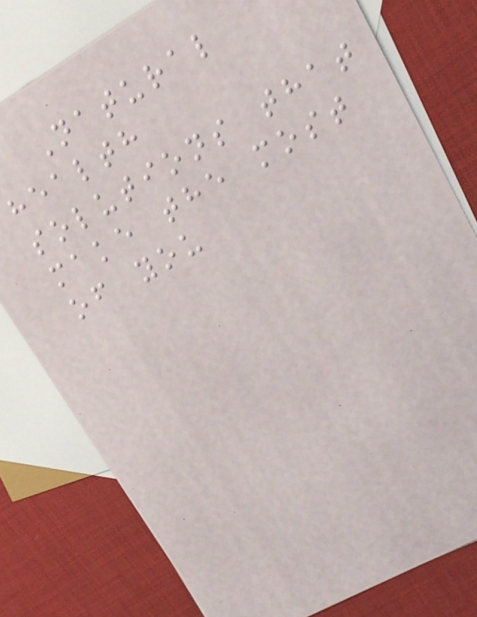Natural
health
solutions that
make the most
of you
